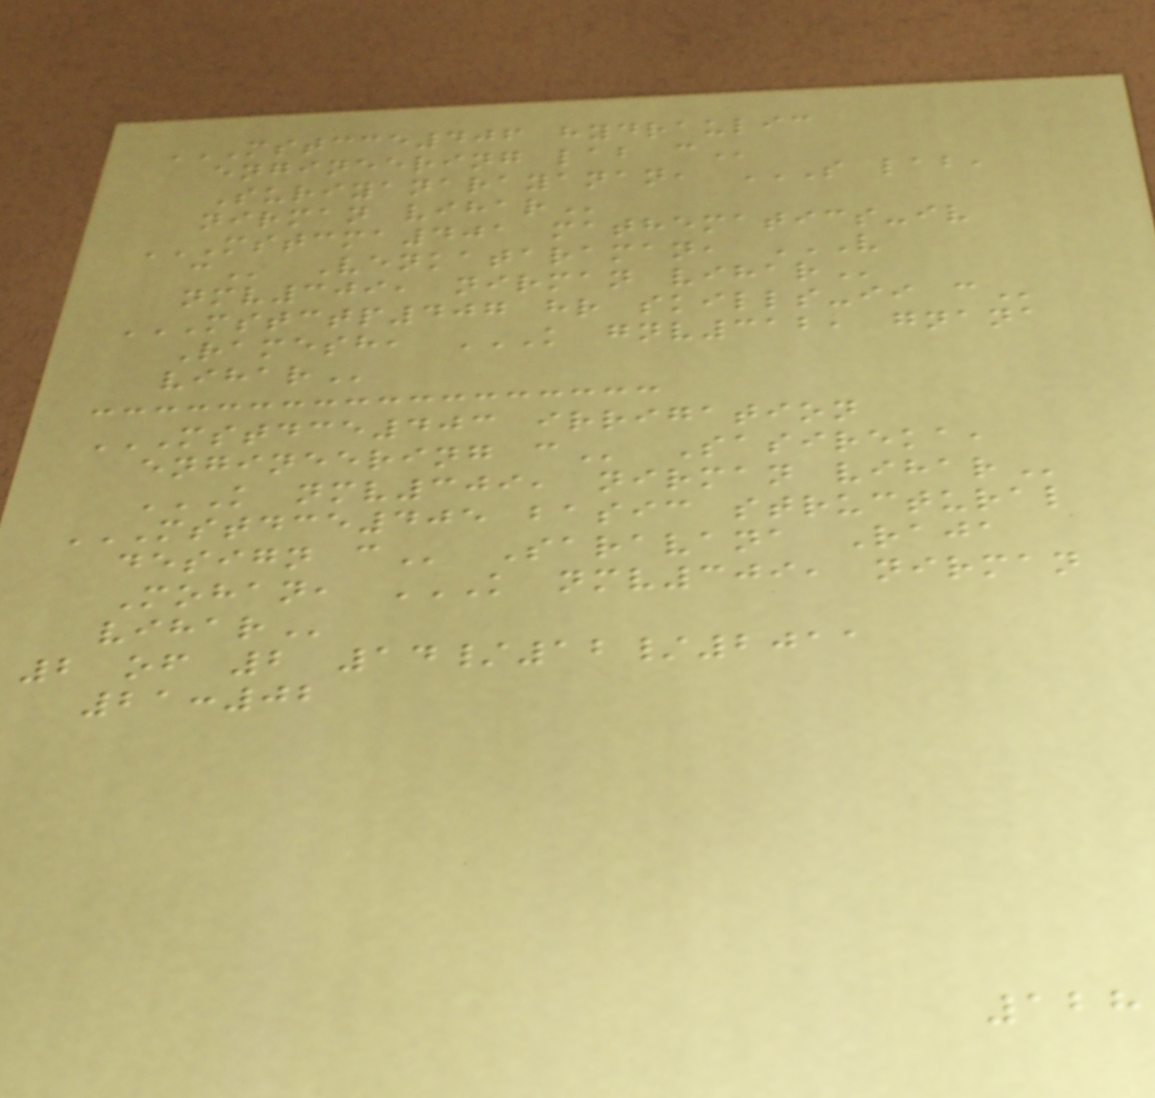MSTCCE406 HYDRAULIC
ENGINEERING LAB C
Suriyanarayanan, S LAB,
NIRMAN VIHAR
MSTCMA401 MATHEMATICS-IV
C Venkataraman, V
NMV309, NIRMAN VIHAR
MSTCTP407 HR SKILLS-II C
Ramesh, K GNV312, GNANA
VIHAR
MSTDCE403 IRRIGATION
ENGINEERING C Sasireka,
K NMV309, NIRMAN VIHAR
MSTDCE405 BASIC STRUCTURAL
DESIGN C Saravana Raja
Mohan, K NMV309, NIRMAN
VIHAR
2 of 2 14/12/2011
21:02
128
